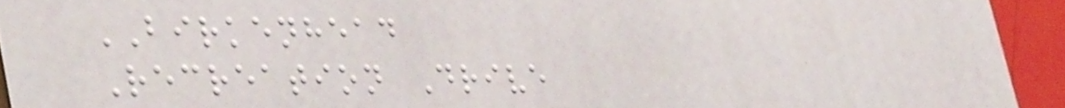BIRKENHEAD
Recreation Drive
